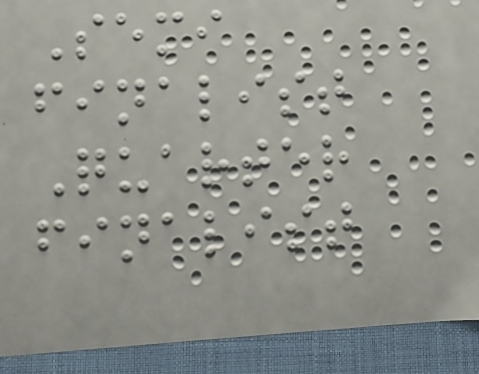Semi
finalist
Quarter
finalist
